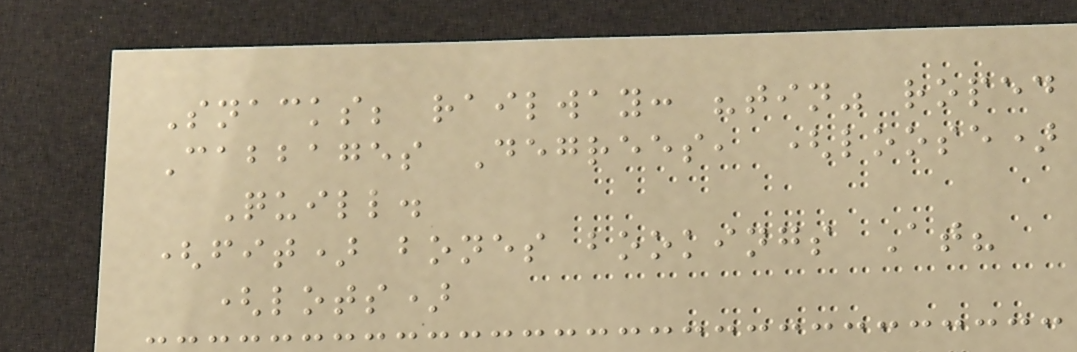Snacks; railway: "tin" roped
Cabbages Degrees, (loose)
Quill.
(fit) bones bookings At?
(lots)
